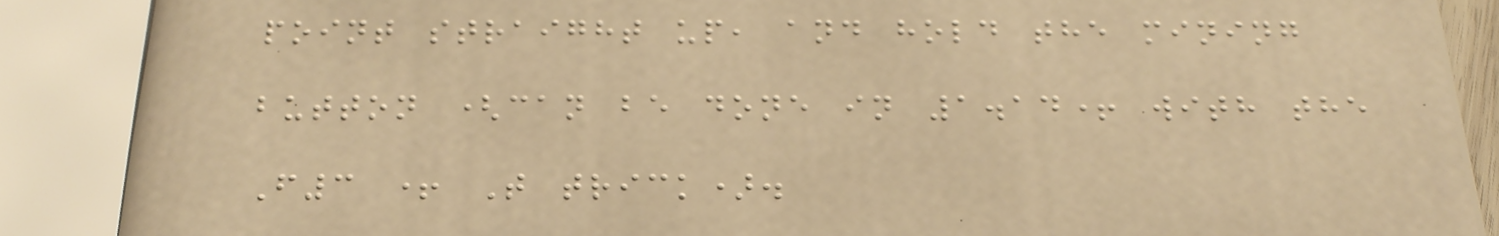point straight up, and hold the mining
button (can be done in 1.14+ with the
F3 + T trick).
